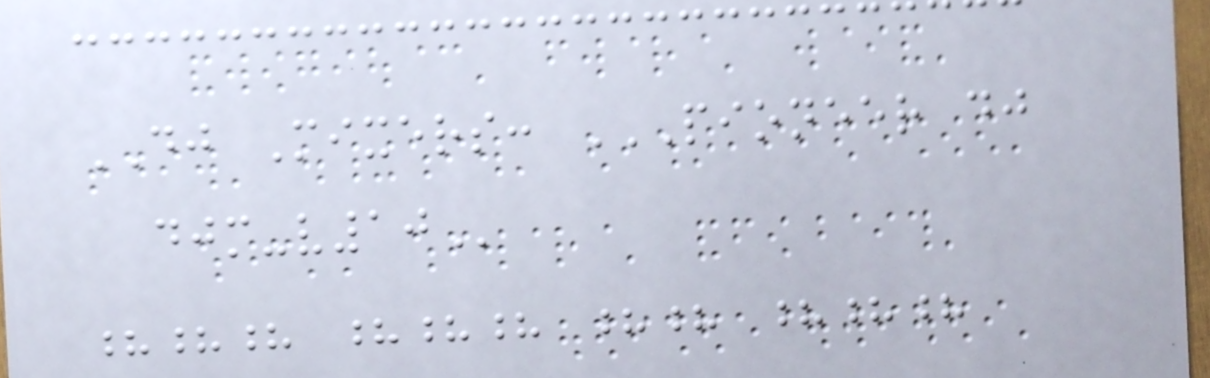DJ Mixers: PIONEER DJ
DJM-V10
??? ??? ?? ???
